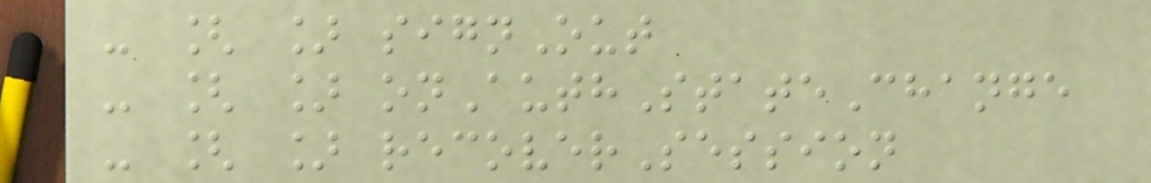- [ ] signOut
- [ ] onAuthStateChange
- [ ] recoverSession
